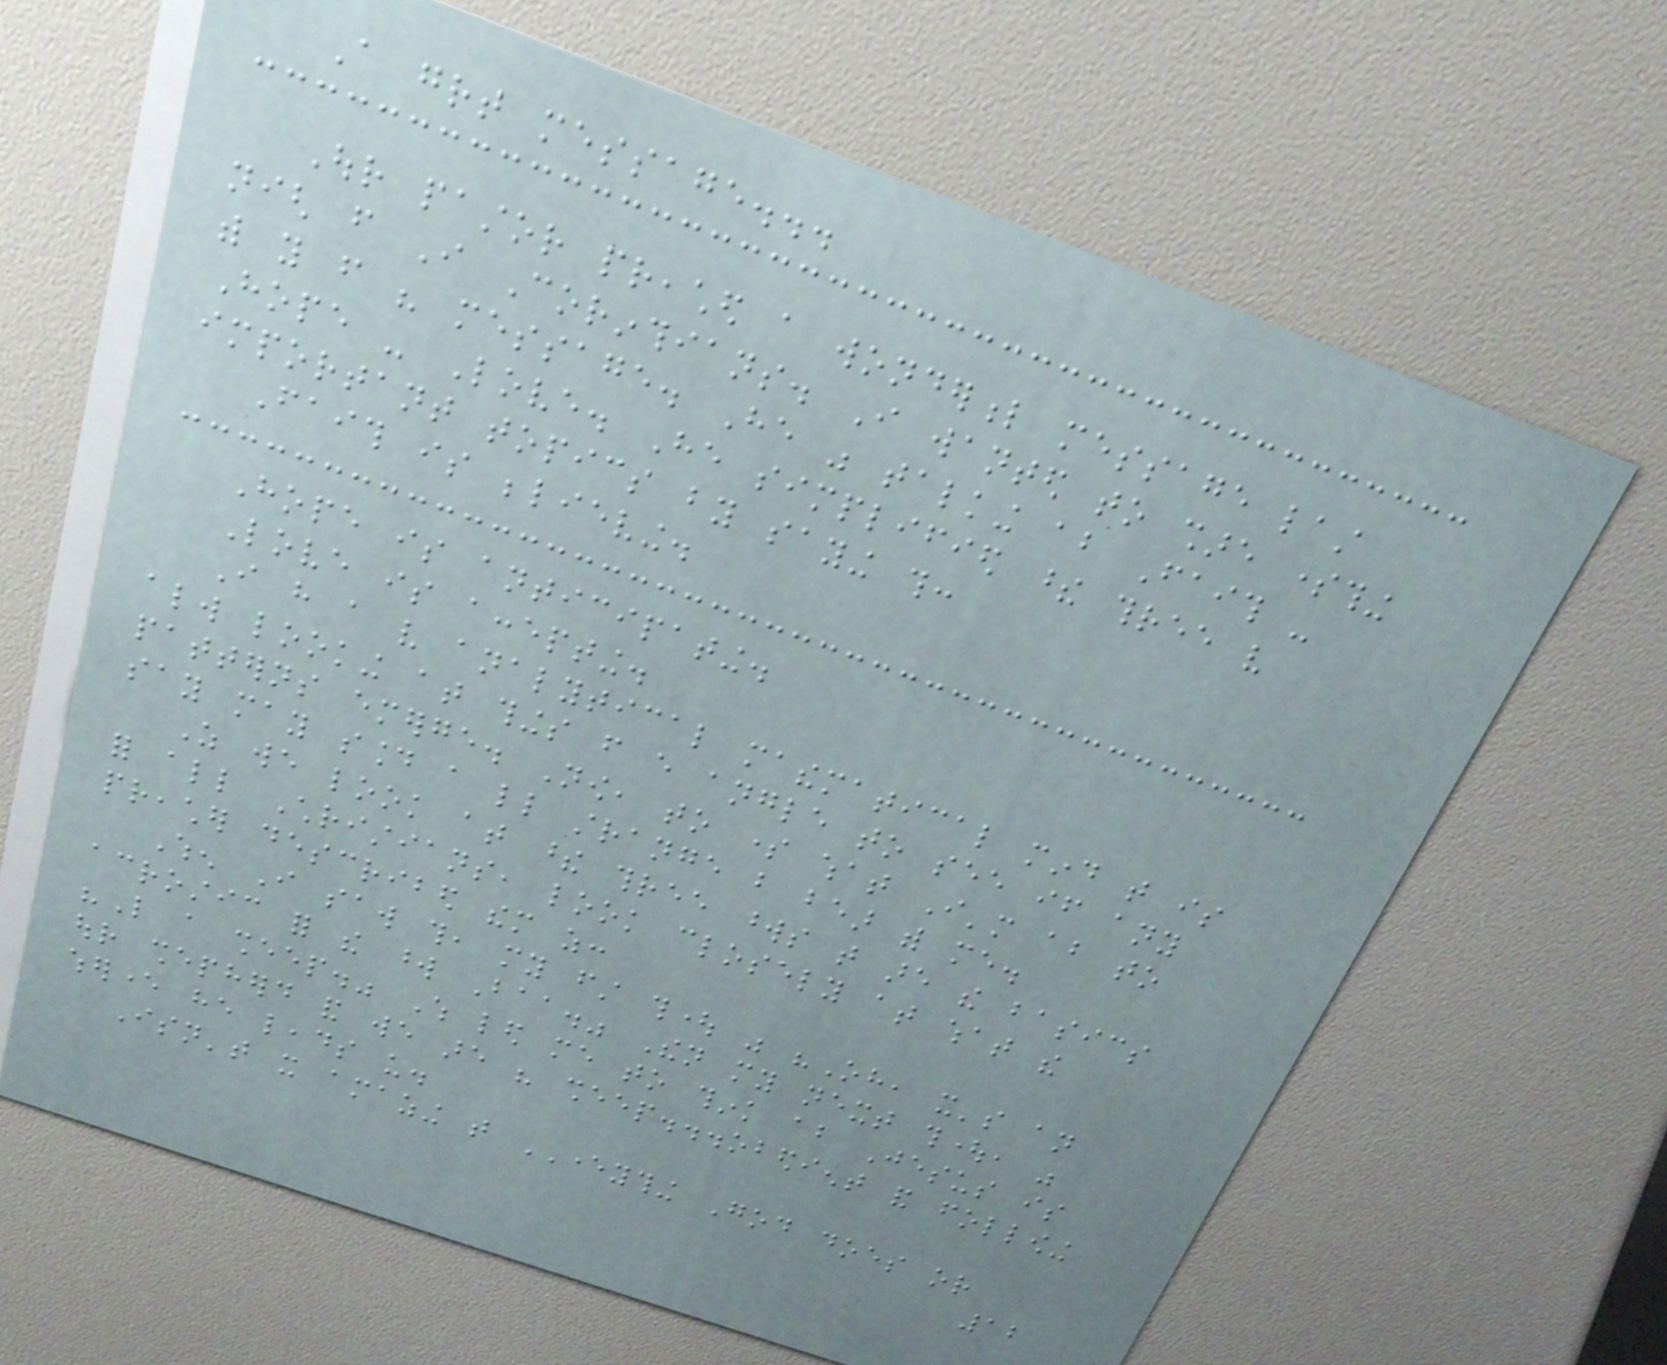A great message...
Our pastor preached a wonderful message last
nigh from I Corinthians. I wanted to share something
with you from his message. He was talking about Faith -
Hope - Love. He simplified these three very
important topics by saying this:
Faith is believing.
Hope is anticipating.
Love is accepting.
I have a very analytical mathematical mind that is
always looking at things from every angle to see if any
patterns emerge. Now, to some what I'm about to
say may sound a little strange but bear with me.
As we look at these three words that are the basics
for all Christians, look closely at what the
preacher described them as:
When I saw this, my first thought was "Oh, it's an
acrostic for the word Baa." Then my next thought, was
"Like a sheep." Which led me to think about Jesus is
our shepherd and we are his sheep...obedient and following
wherever he leads us.
Isn't it amazing that EVERYTHING God does or
12
